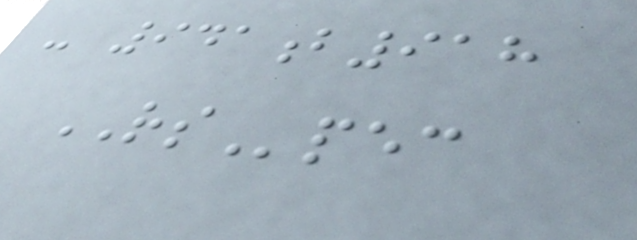- 941b918
RSpec
